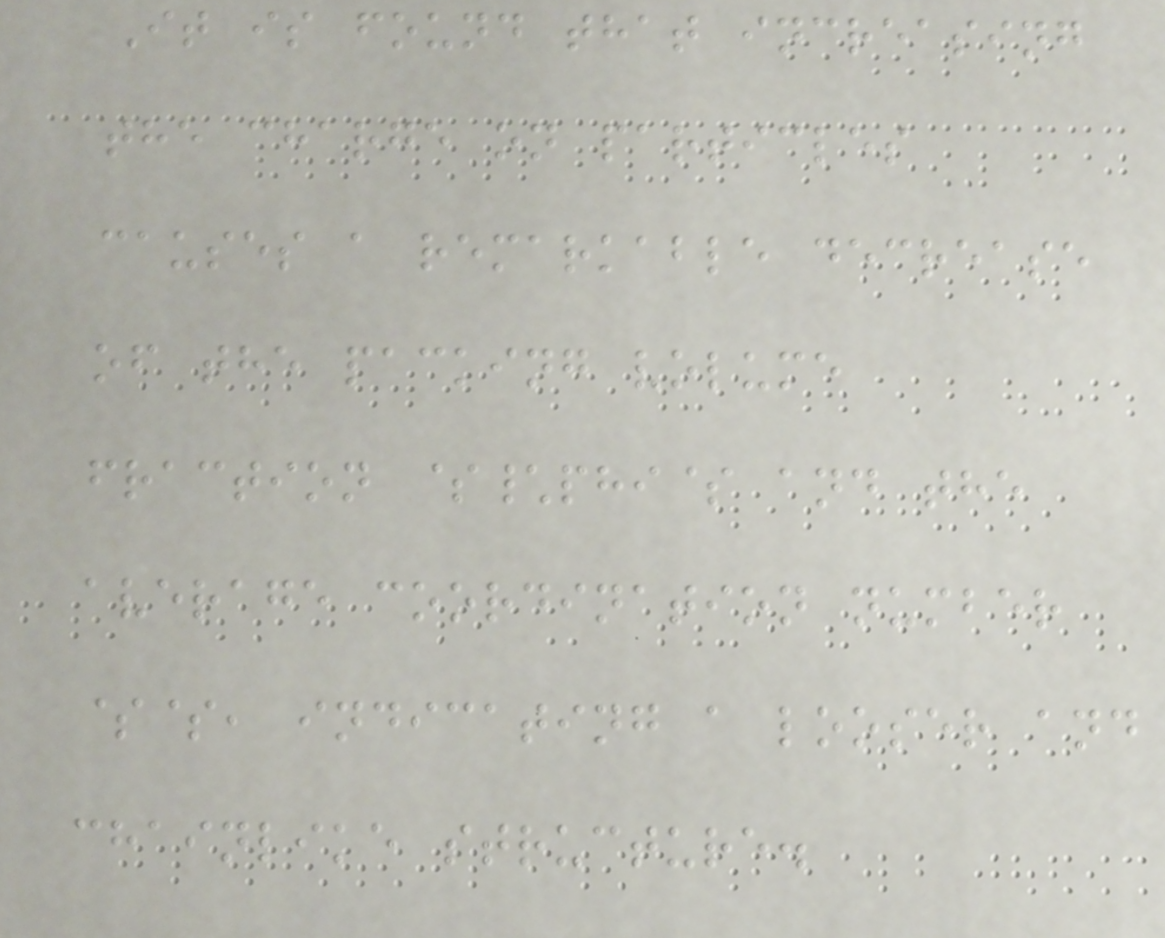It is found that increasing
the charge on particles
causes a remarkable decrease
of the packing volume
fraction $\phi$ and the
average coordination number
$$, indicating a looser and
chainlike structure.
